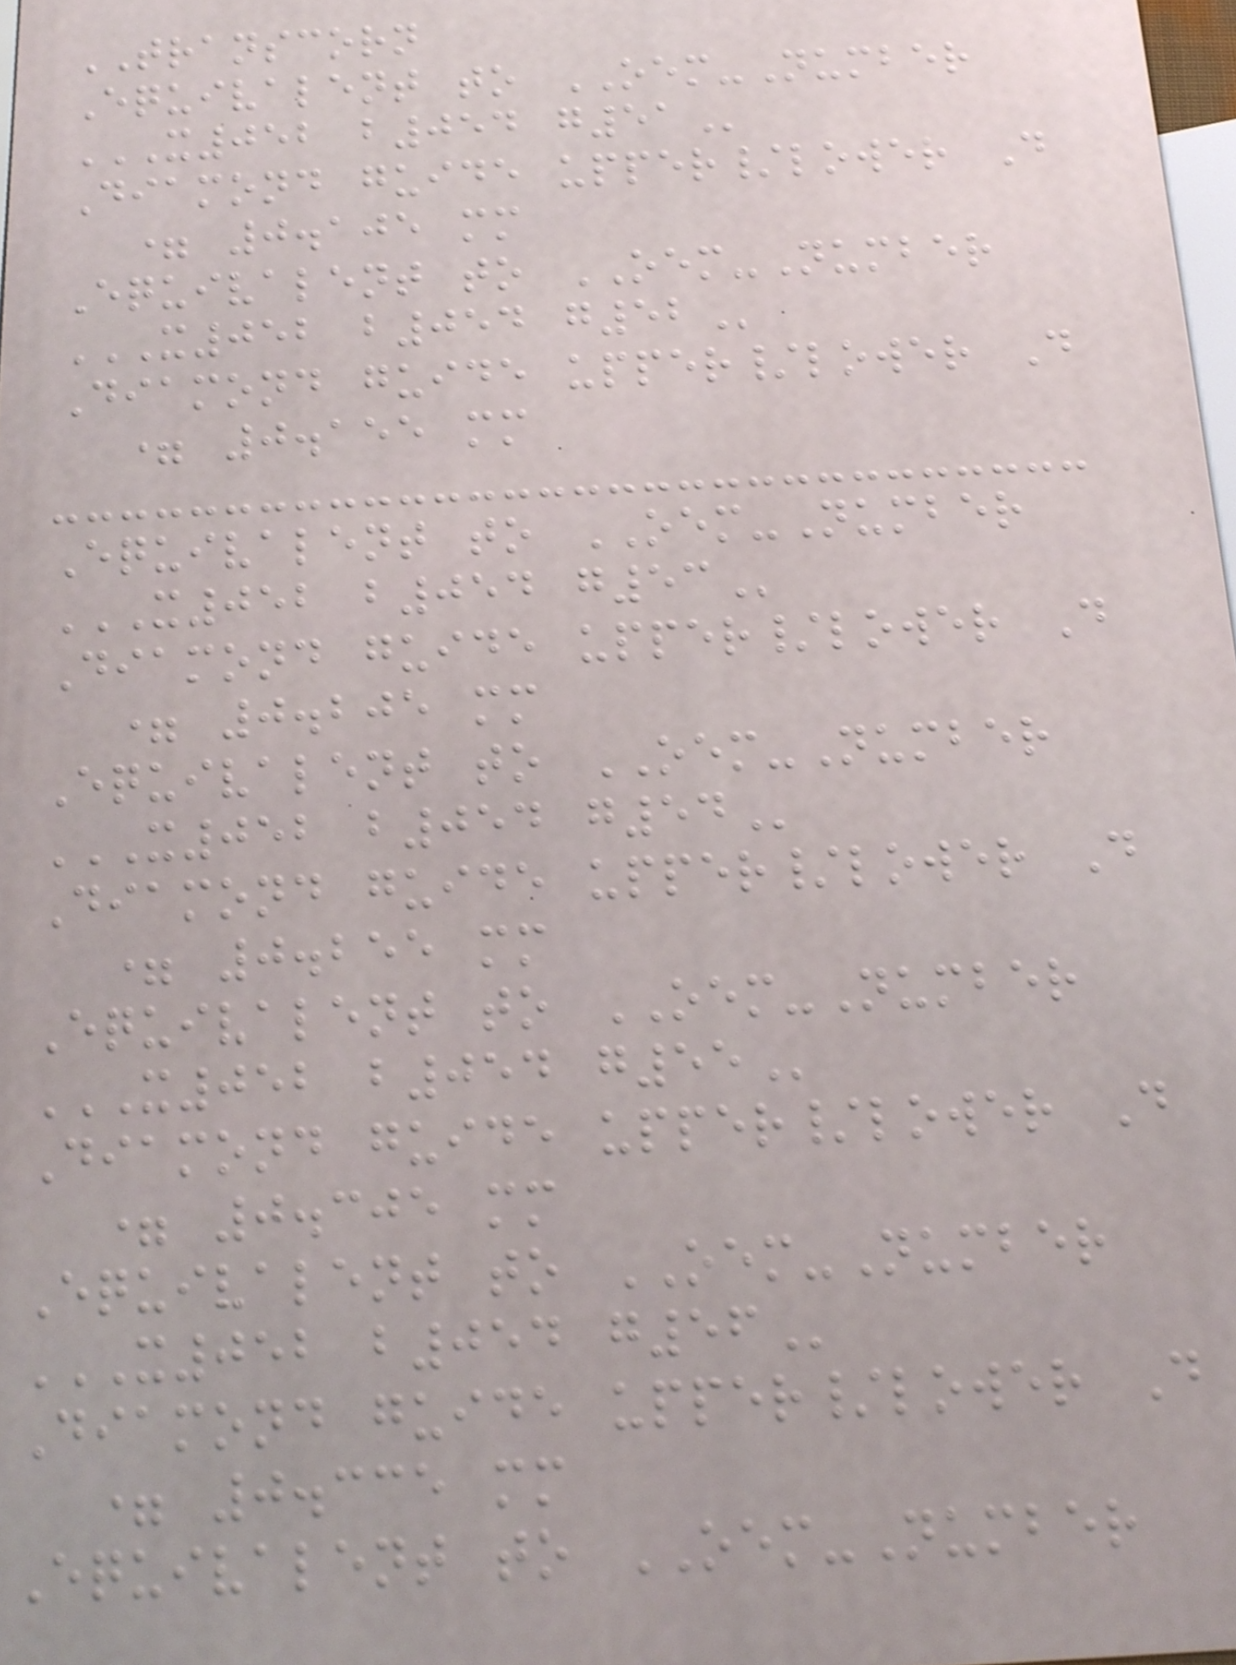TRANSCORN
Equivalent to OEM-Number
X052 B054 G51
Diamond guide upper/lower D
= 0.105 mm
Equivalent to OEM-Number
X052 B054 G52
Diamond guide upper/lower D
= 0.155 mm
Equivalent to OEM-Number
X052 B054 G53
Diamond guide upper/lower D
= 0.205 mm
Equivalent to OEM-Number
X052 B054 G54
Diamond guide upper/lower D
= 0.255 mm
Equivalent to OEM-Number
X052 B054 G55
Diamond guide upper/lower D
= 0.305 mm
Equivalent to OEM-Number
X052 B054 G56
Diamond guide upper/lower D
= 0.335 mm
Equivalent to OEM-Number
